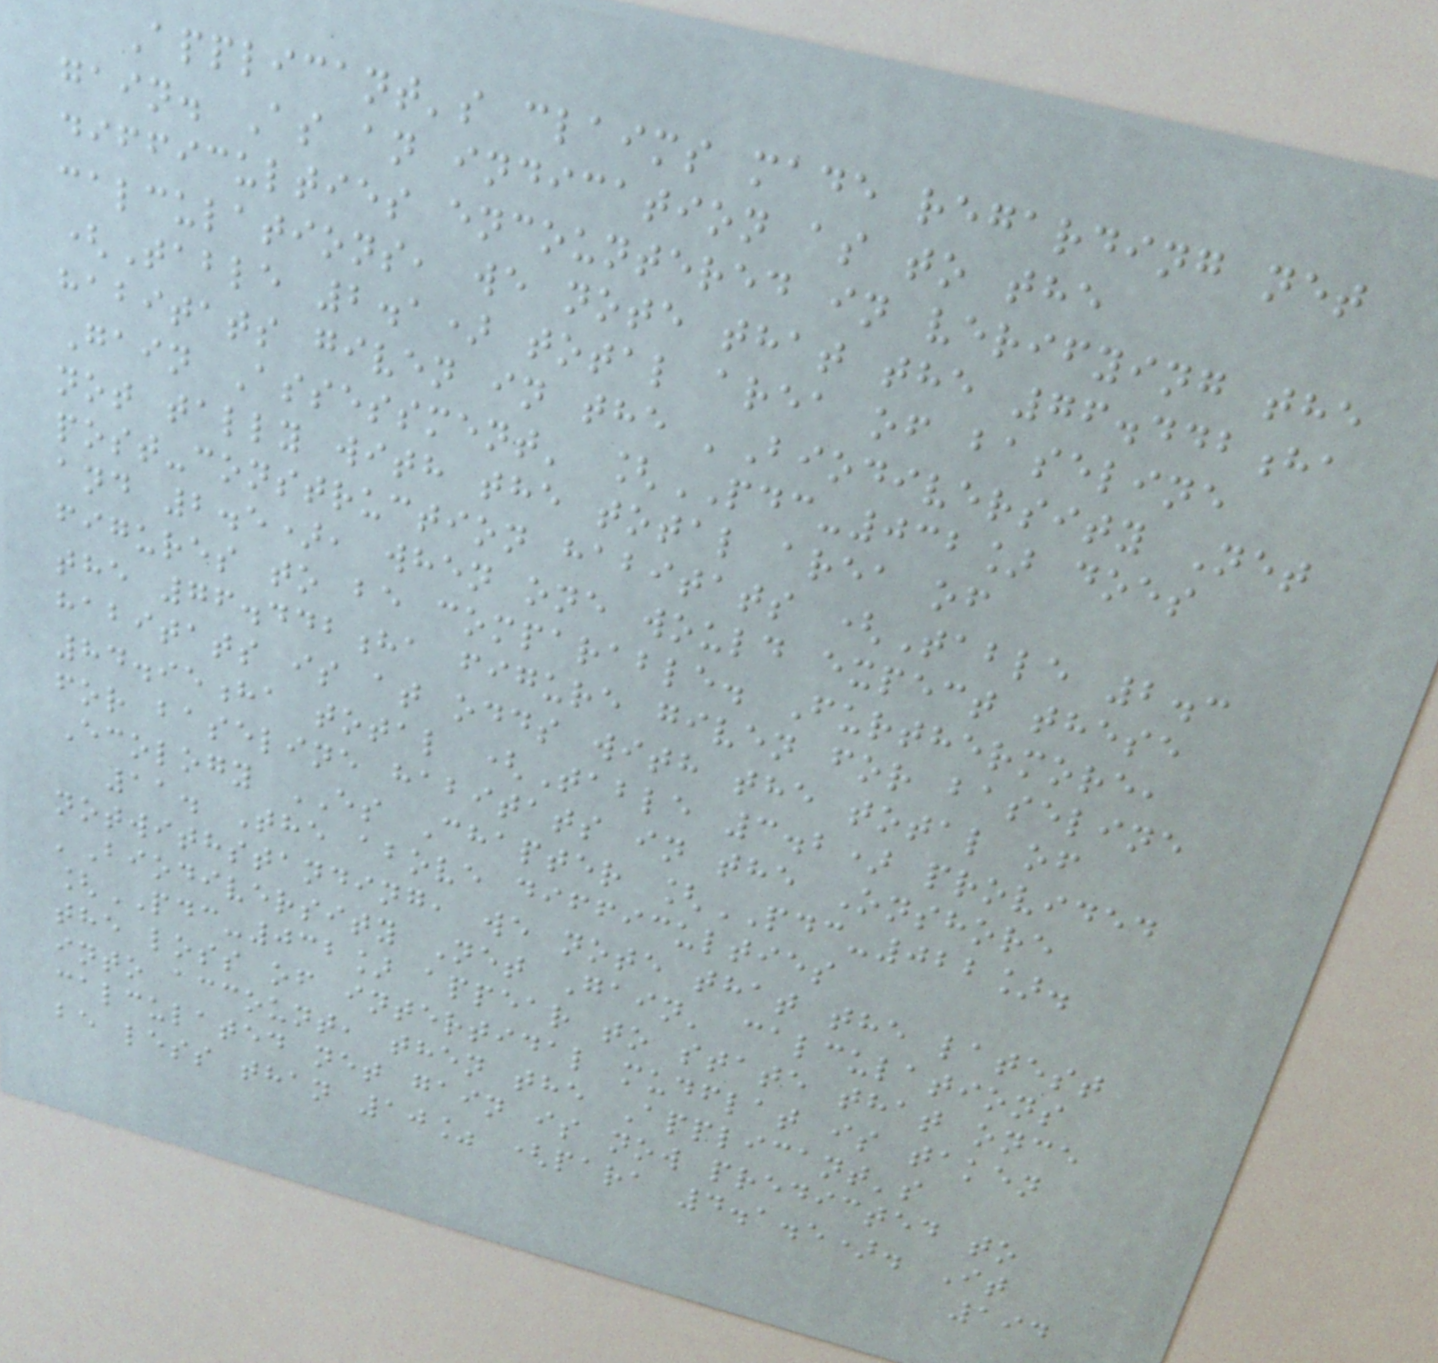Applicant's claims made regarding net
gain. As an indication as to the
difficulties encountered in verifying the
calculations, we note that the 76.442ha
(Table 2.1) total area of baseline
habitats given in the 'Biodiversity Net
Gain Assessment' [PDC-032] does
not tally with the total area of
post-construction habitats (Table 2.3
and 2.5), when one would expect these
figures to be comparable. Furthermore,
the 76.442ha figure given for baseline
habitats is at odds with the total of
84.95ha total (Table 3.2) provided
for baseline habitats in the Onshore
Ecology ES Chapter [PDC-022].
11. The above difficulties
notwithstanding, we note that the latest
'Biodiversity Net Gain' calculations
[PDC-032] appear to state that once
the loss of intertidal mudflat is taken
into account, then the Applicant's
calculated net gain is now predicted to
be less than 10% (para 4.1.5). It
194
